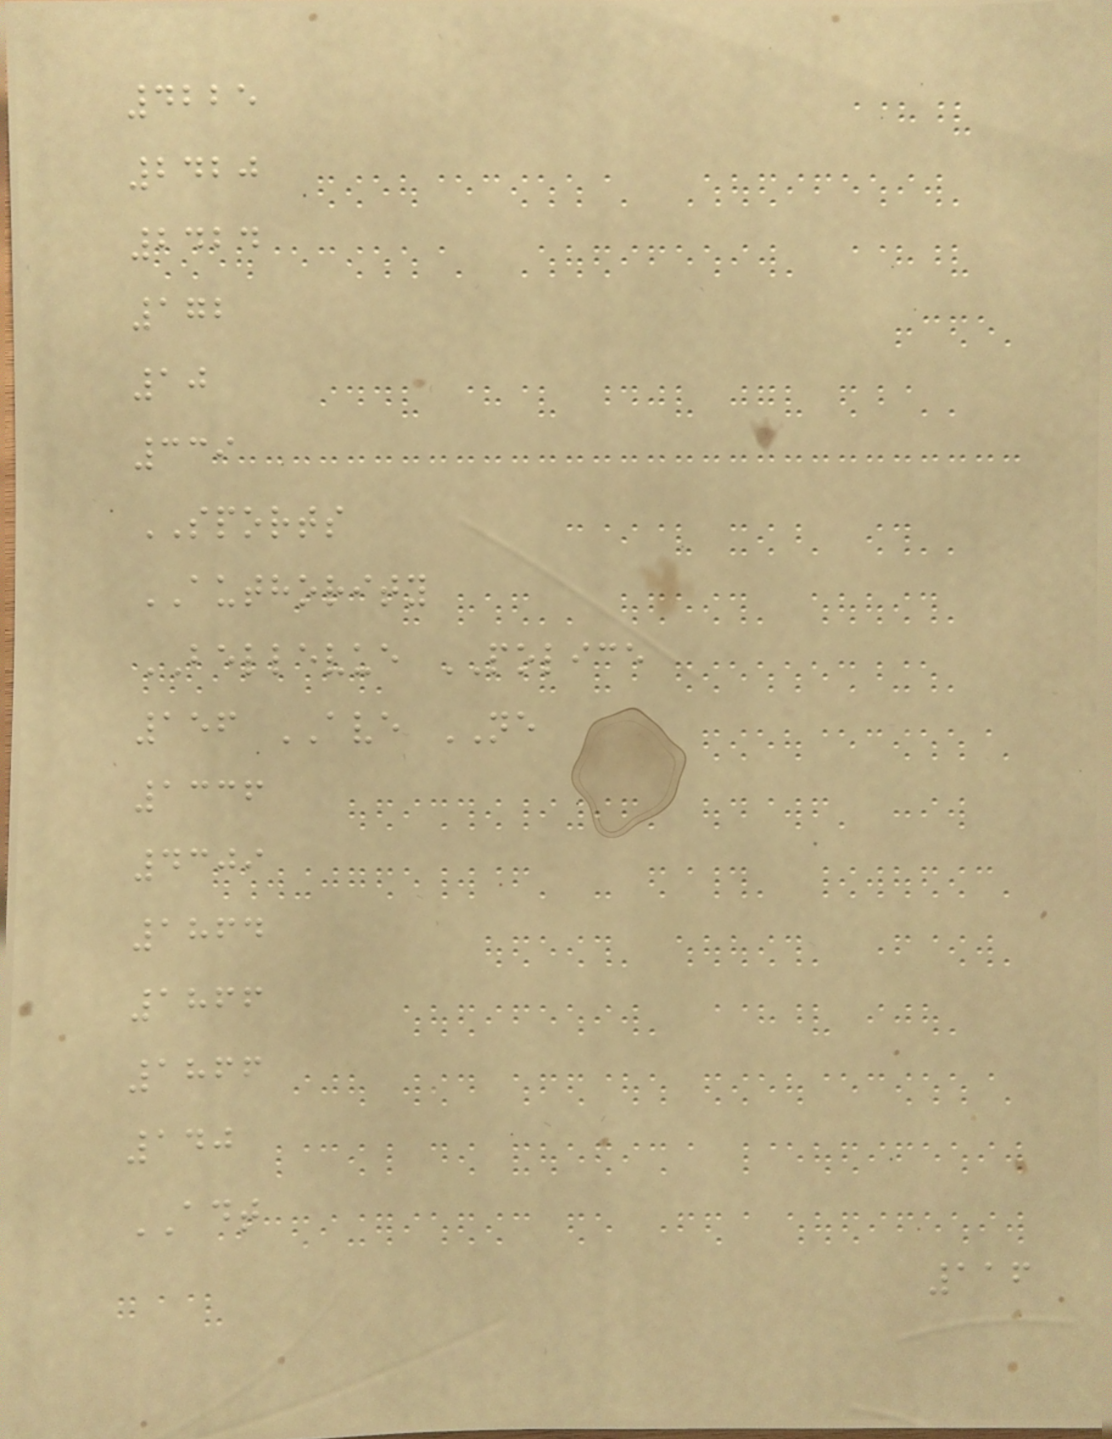4225
2420
2424
172
10
339
SPORTS
AUTHORITY
BELLEVUE POLICE
156 AVE NE
1336
4309
1864
1866
1866
140
ADT
116
